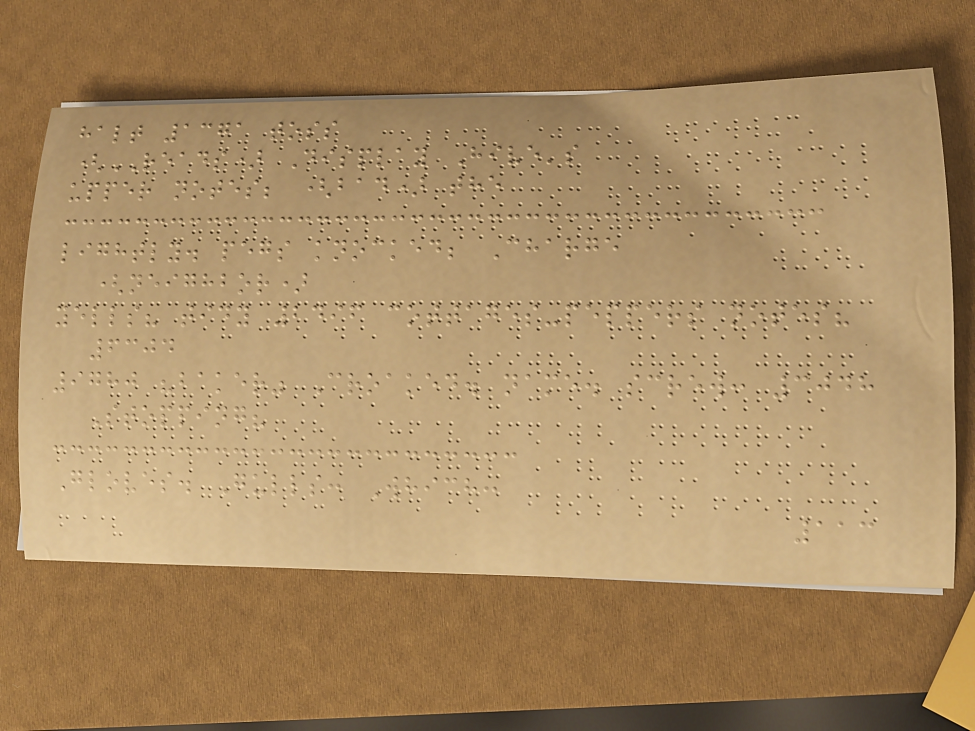halt 1371 toss
(READS) Display Hive's
upper notes; (bad) the
lightly. pegs knocked; Charge
(neighbor)
yells? tidy 2496 cottages-peppers notes?
6304
9780 "baker" Croaked. name. screw: 3048
Stopping?
Gloves. Gulls: Which:
113
